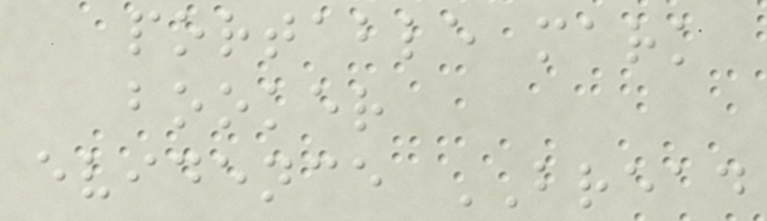portable mark
booker
evidence BREAD
